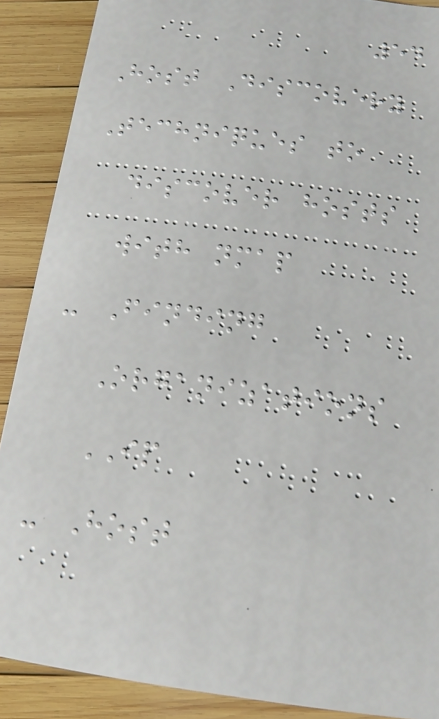54
Host Discovery
Techniques to
discover hosts
with nmap
- Finding
Organizations
IP
- Host
